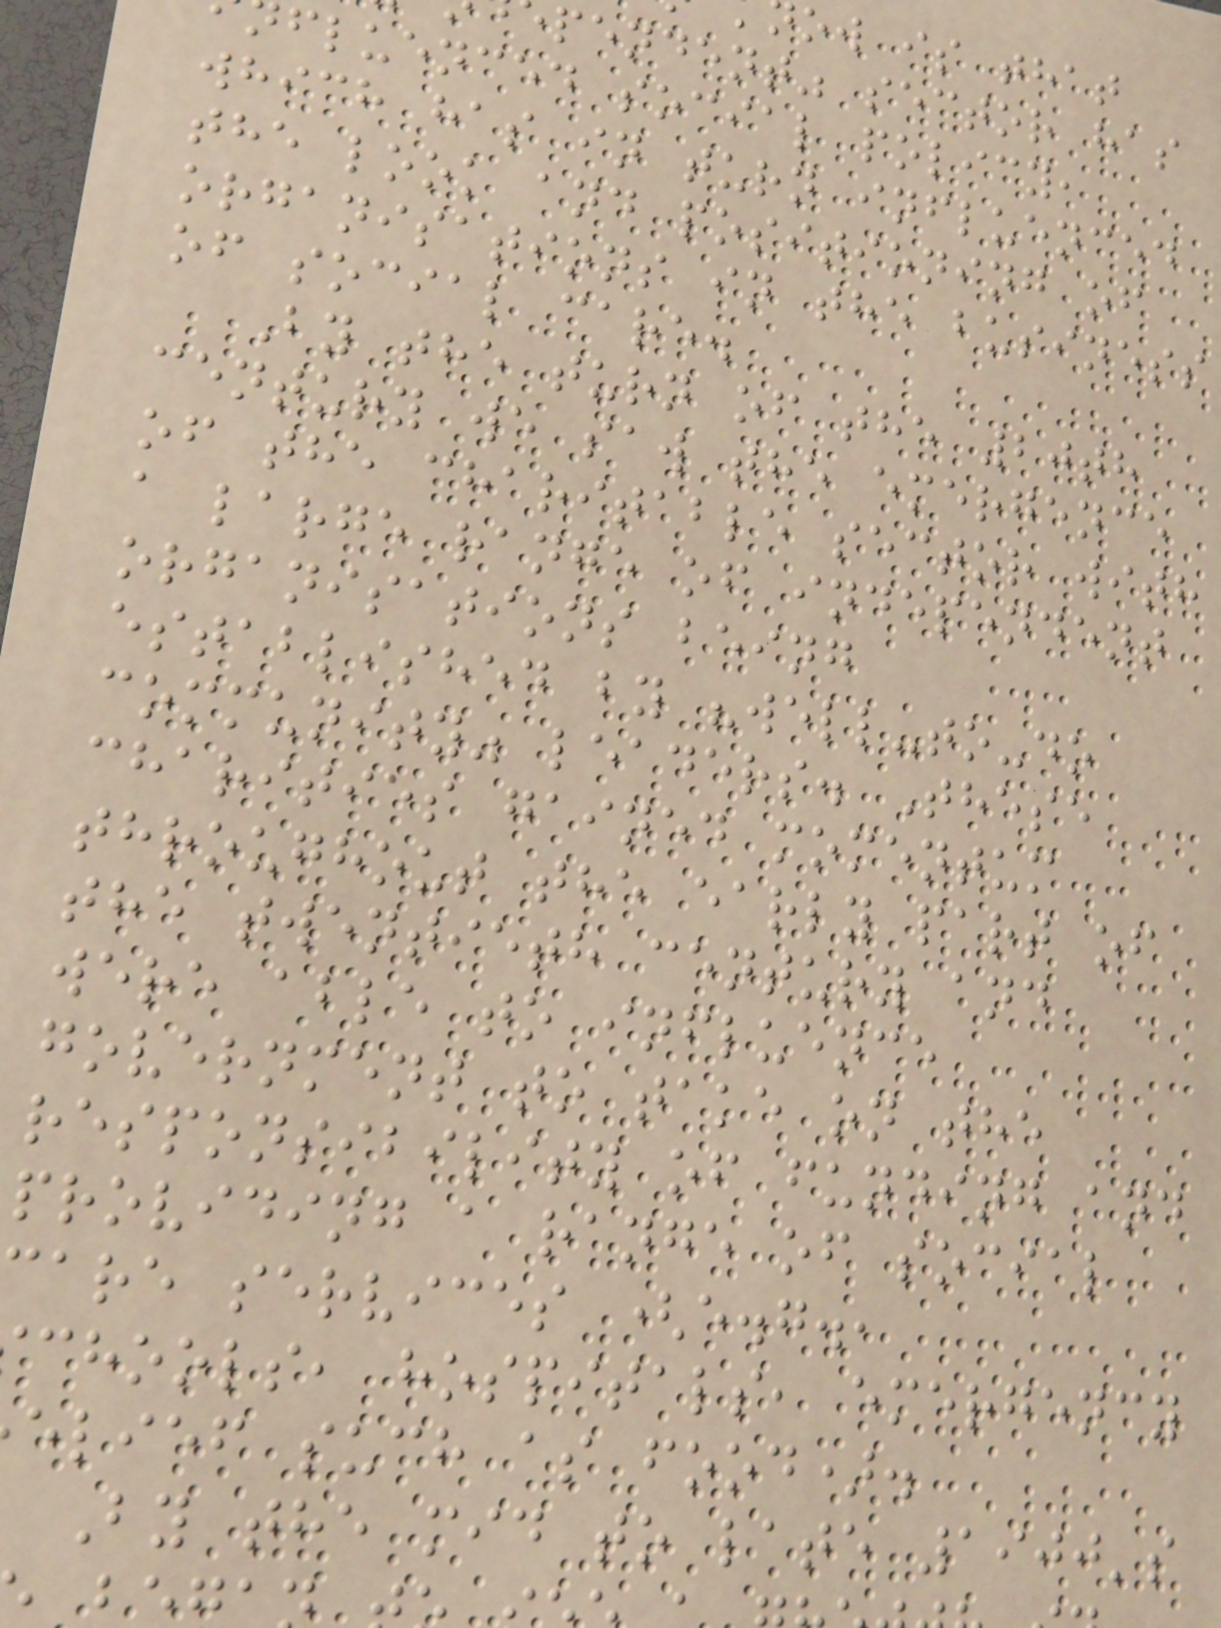ow is that
pendent" sector has
fluenced social policy,
which has in turn influenced
the look and positioning of
organisations in the business
of social care.
By the turn of the 20th
century we saw the emergence
of the charitable sector with
a large range of independent
organisations being
established by "well-to-do
community" leaders. These
charities gained momentum
throughout the early part of
the twentieth century and
were able to influence
government to take on the
responsibility of funding and
providing a range of social
are services (e.g.,
chools, hospitals, emergency
elief such as food).
By the mid to late 1900's
